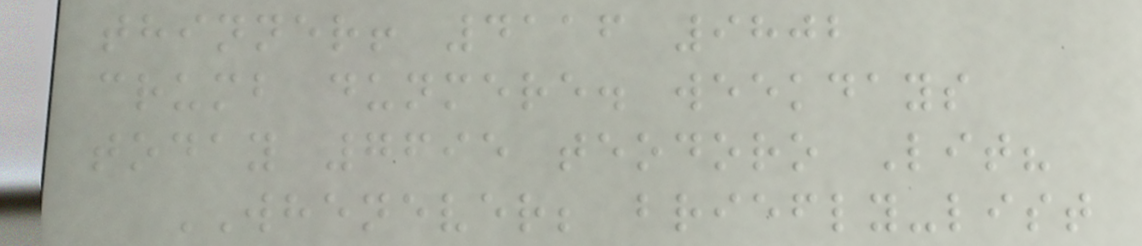thinner! 4116 9802
crumb dunmere. weekdays
today 7695 teodoro Lit?
WHENEVER; briefly-list
